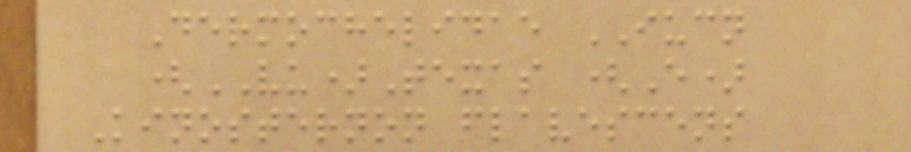Dermochelidae IUCN
(VU)Texas (E)
Kinosternon flavescens
